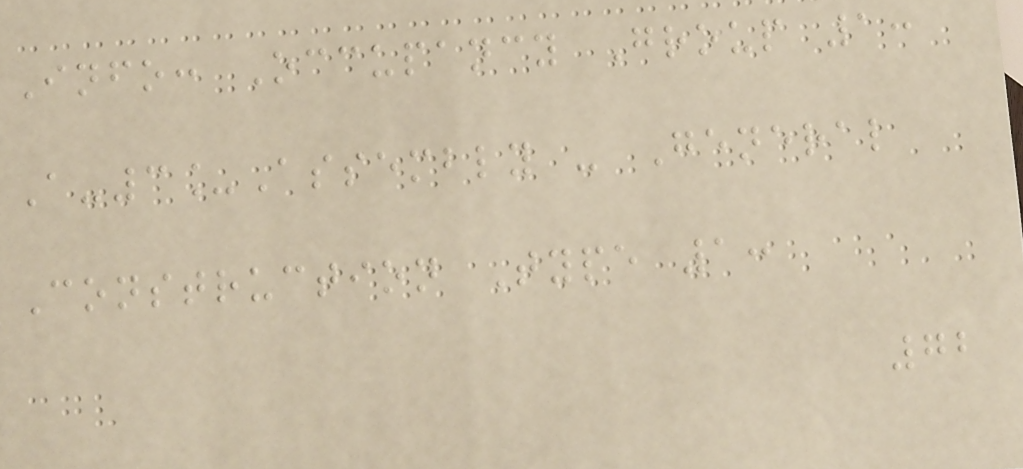Info: Occupancy Group 1:
A-3_Assembly - General
Construction Type 1:
72
